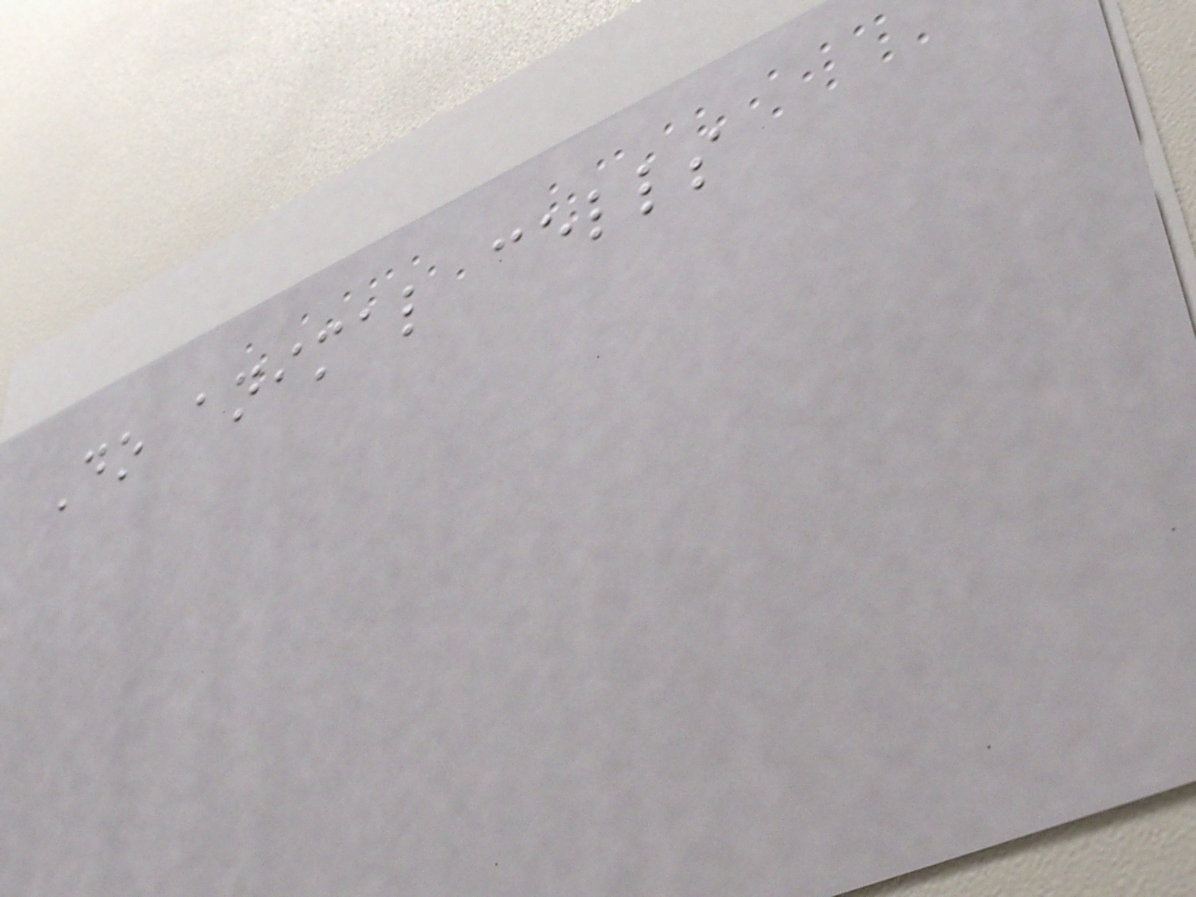Do animal cells
